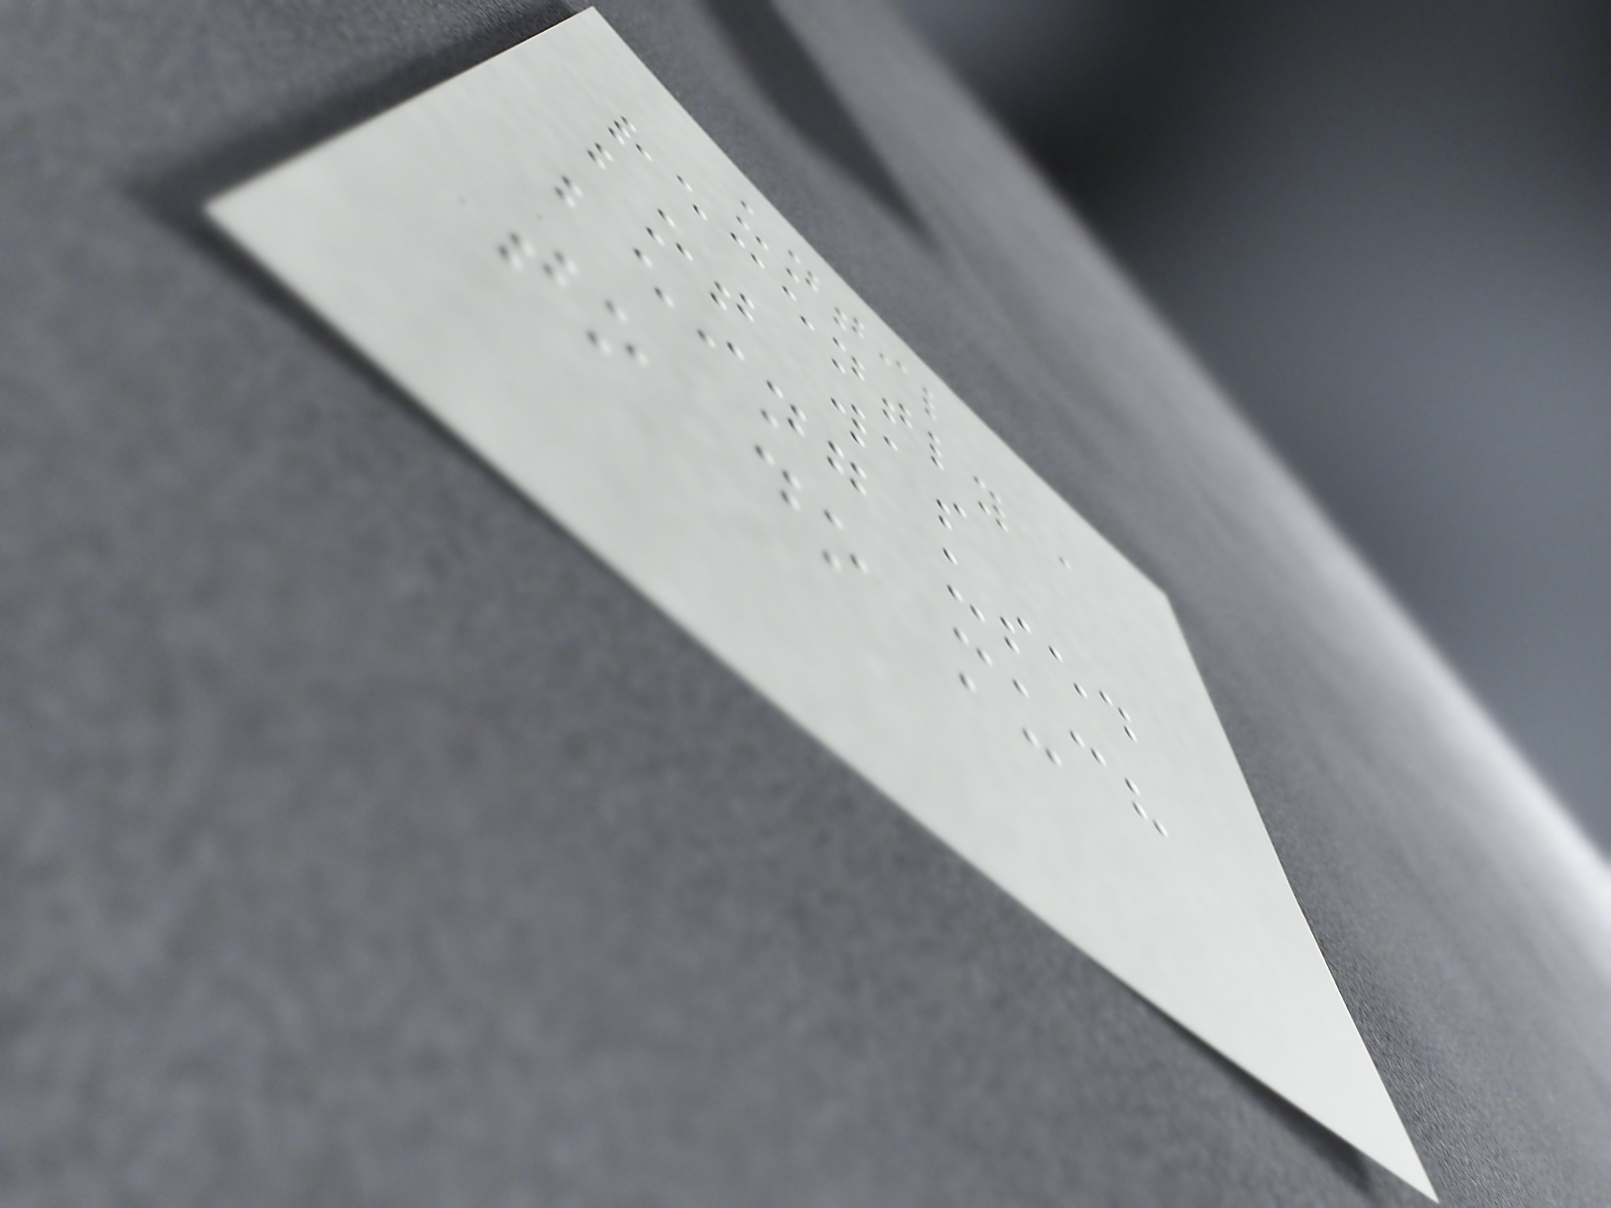until
recently a
bot was
being used
to do much
